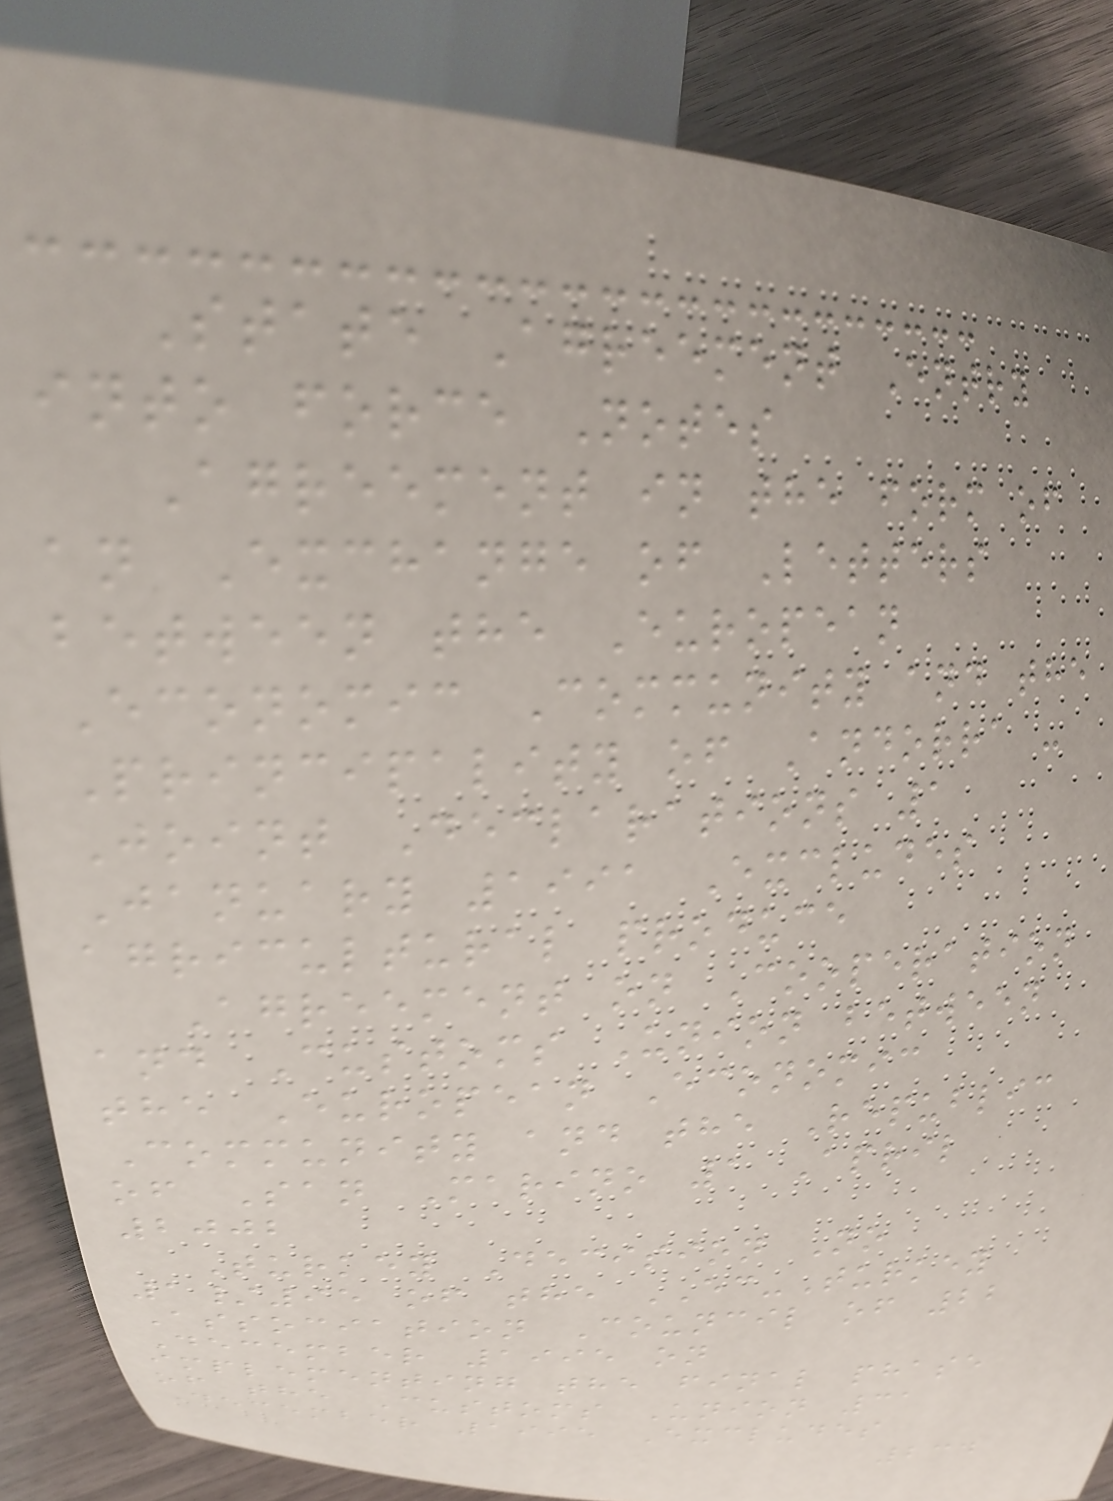State Agreement Entry
into force Notes
Agreement in the form of
an Exchange of Letters
between the European
Economic Community and the
Principality of Andorra -
Joint Declarations 1
January 1991 Excludes
agricultural produce
Agreement on Cooperation
and Customs Union between
the European Economic
Community and the Republic
of San Marino 1 April
2002
Turkey Decision No
1/95 of the EC-Turkey
Association Council of 22
December 1995 on
implementing the final phase
of the Customs Union 31
December 1995 Excludes
234
